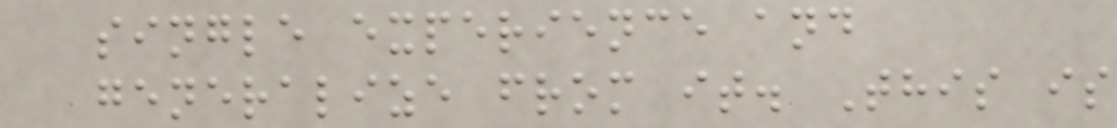single experience and
generalize from it. This is
